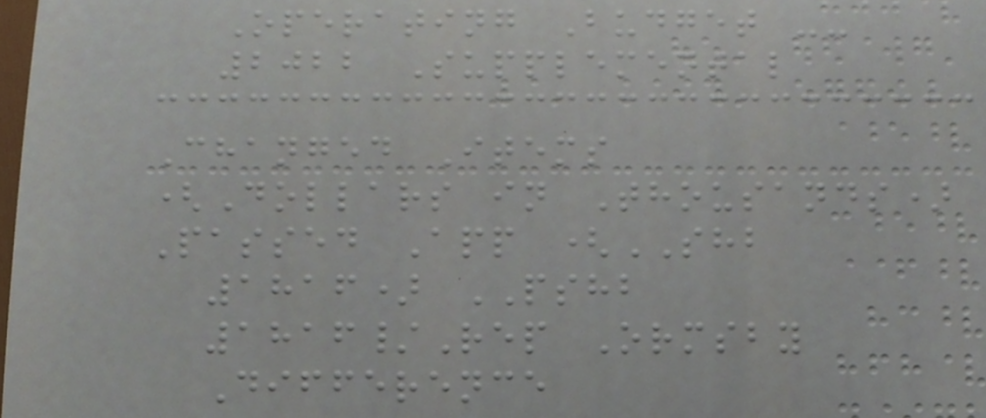Operating Budget --
2022 Supplemental
Changed Items
(Dollars in Thousands)
Passed App (SHB
1816) PSHB
1816/Rep Ormsby
Difference
